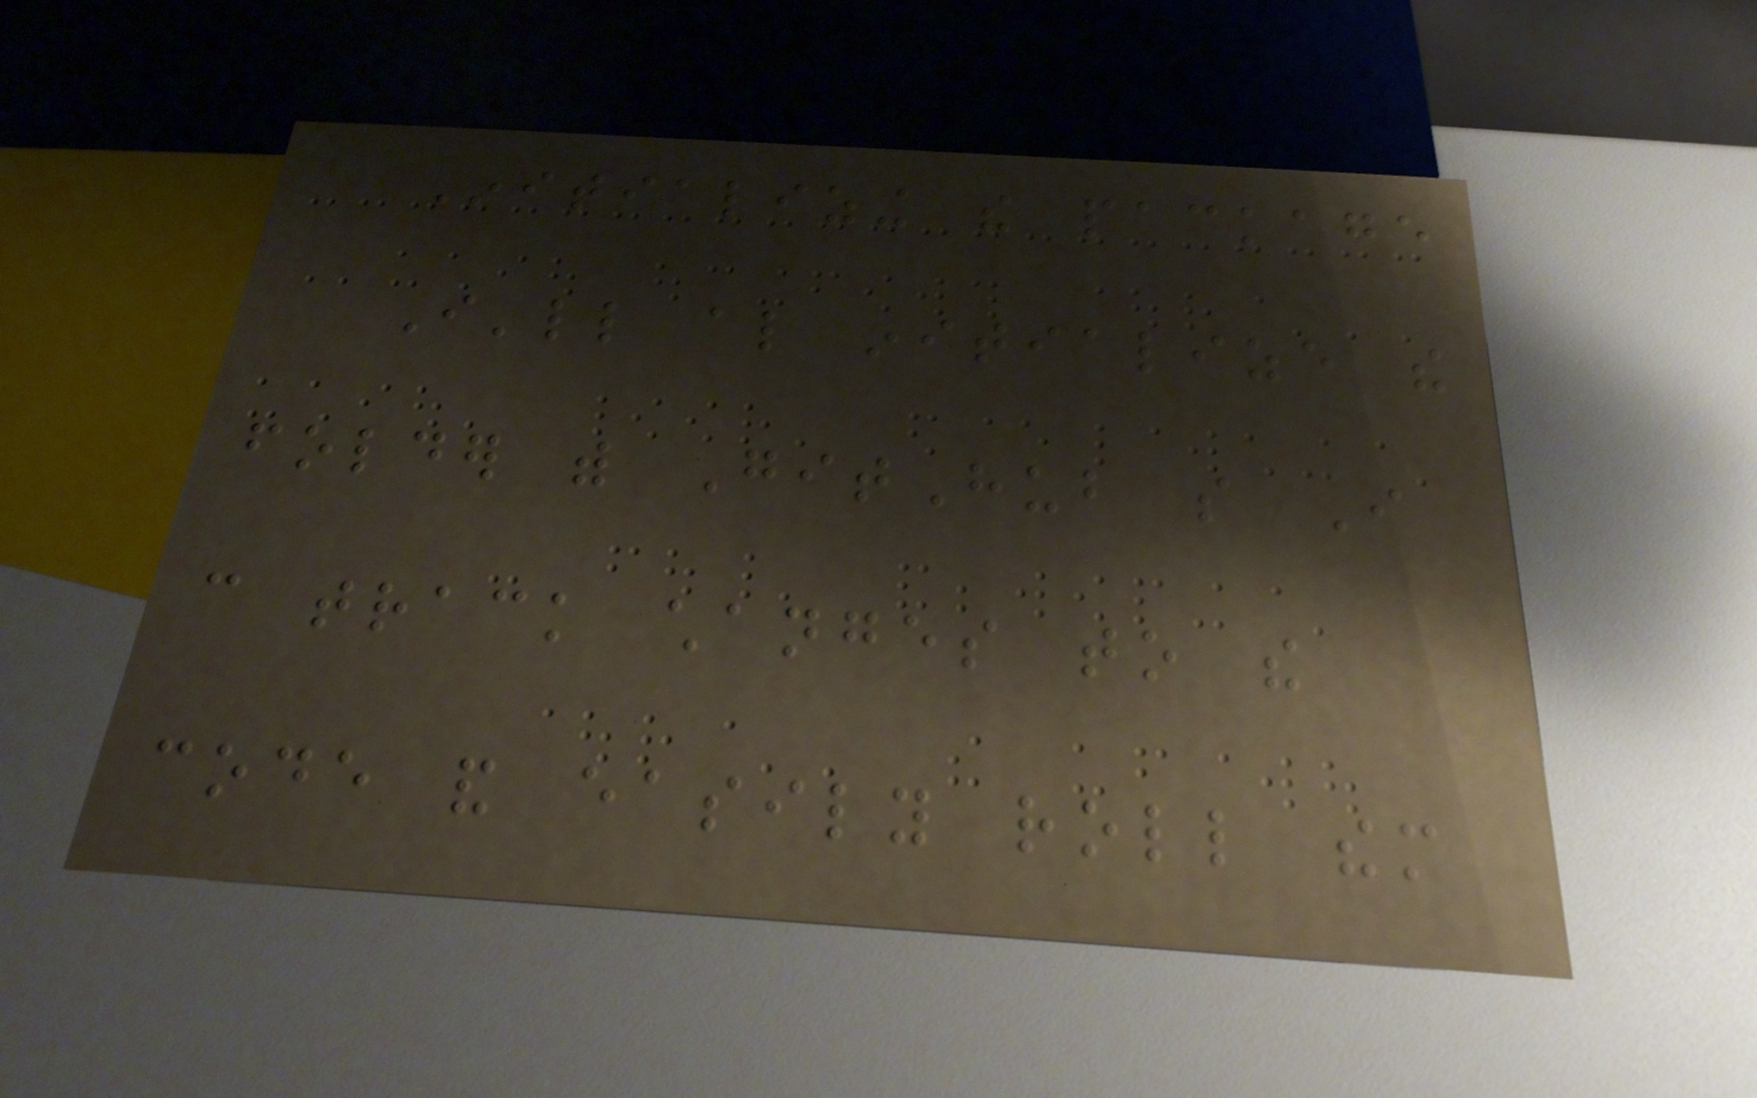Initializing the package
I'll also initialize the
folder with GitHub so I
can track changes to the
code and easily roll them
